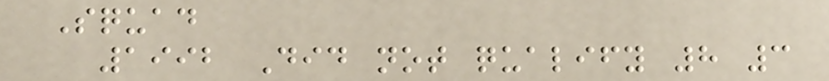Squad
1992 Did not qualify 8 3
